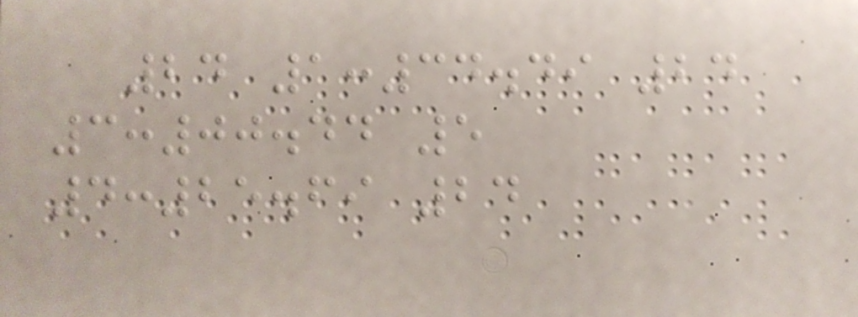24 1:34.49 24
3:00.44 5
4:25.69 24
